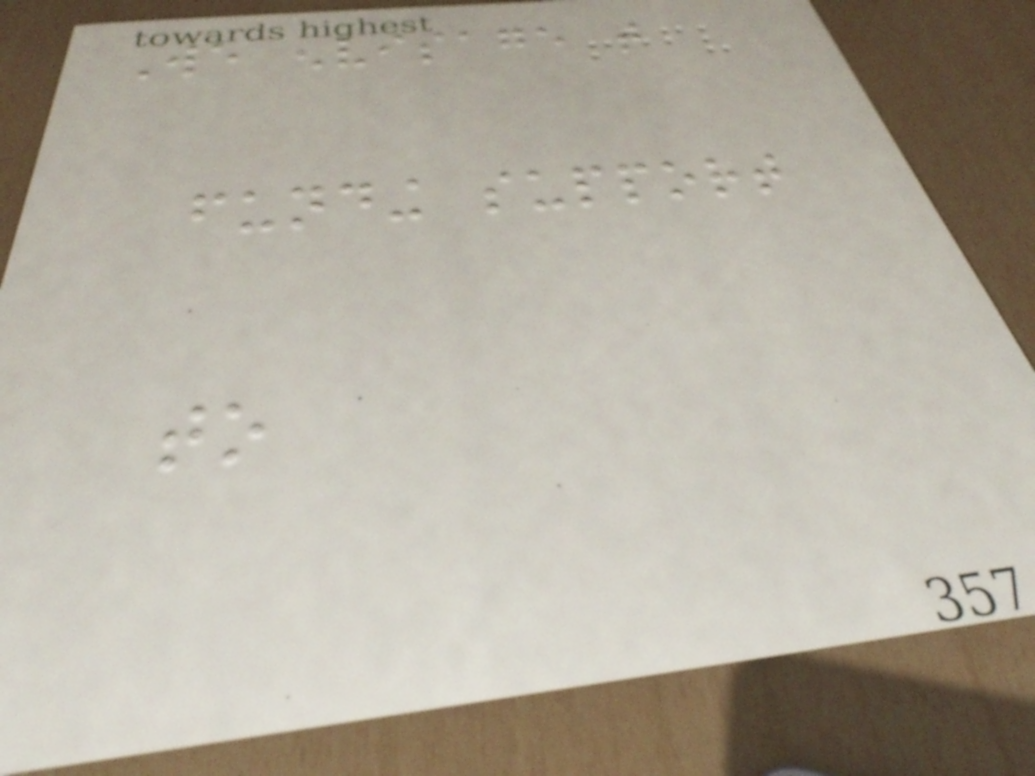We envisage that
funding support
to
